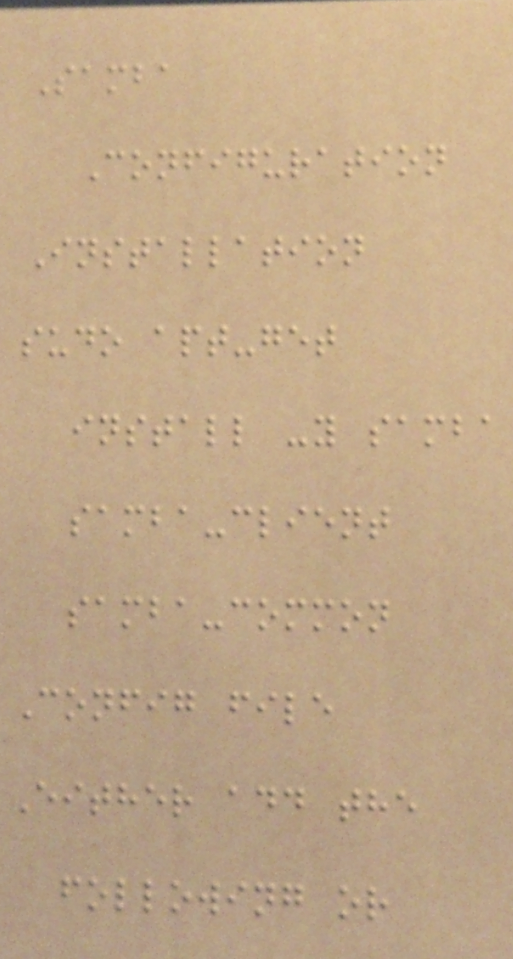Samba
Configuration
Installation
sudo apt-get
install -y samba
samba-client
samba-common
Config file
Either add the
following or
